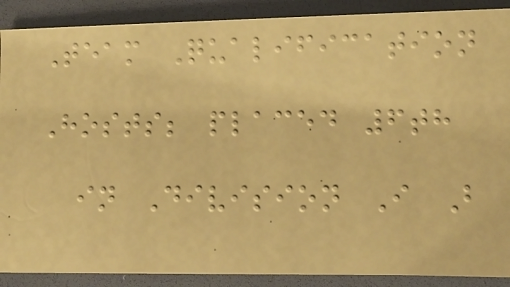Team Qualification
Hosts; placed 6th
in Division I B
